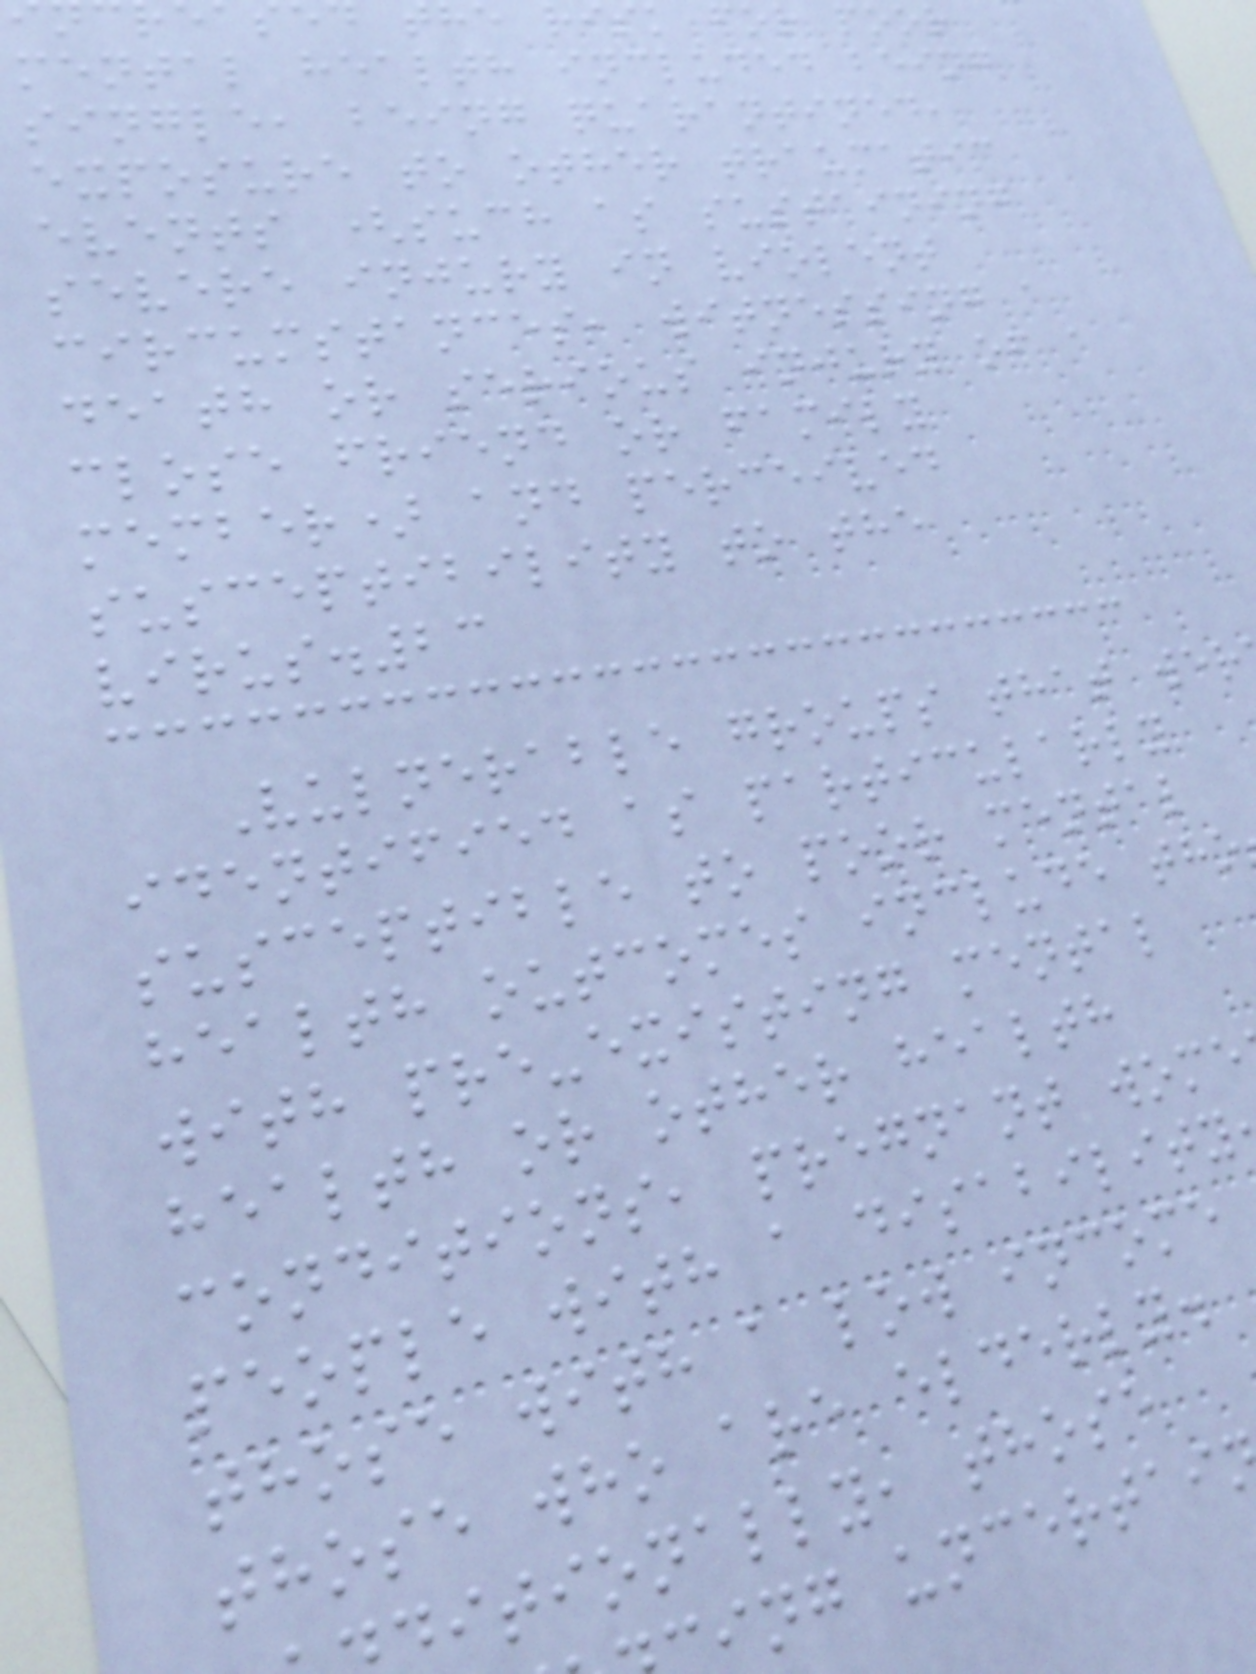the risk for poor
mental health included being
single, being quarantined,
exposure to other traumatic
events (such as sustaining
severe injury in violent
circumstances, witnessing a
death or serious injury of a
close friend or family
member) and perceived
susceptibility to the
virus.23
Vulnerable groups that wer
identified as particularly
susceptible to poor mental
health outcomes include tho
with pre-existing mental
health or other health
conditions, pregnant wome
people with a disability
those with a low income
those who are elderly.
itionally, those
ing uncertai
